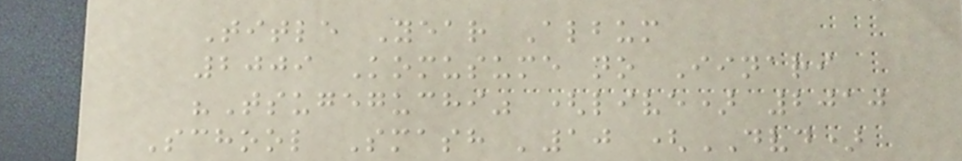Title Year Album
2009 Komusume no Iinari
"Tsugeguchi" (live) 2010
School Smash '10 (DVD)
